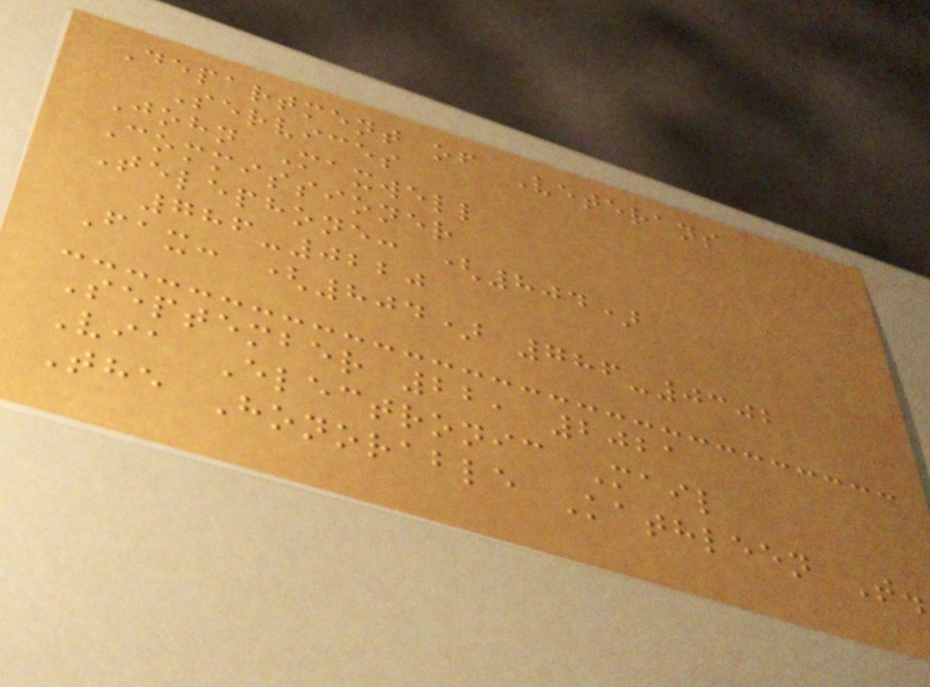Department of Veterans
Services
John Maxwell
Commissioner
Telephone: (804)
786-0220
Fax: (804) 786-0302
September 22, 2021
Via Electronic Mail
The Honorable Kathleen T.
